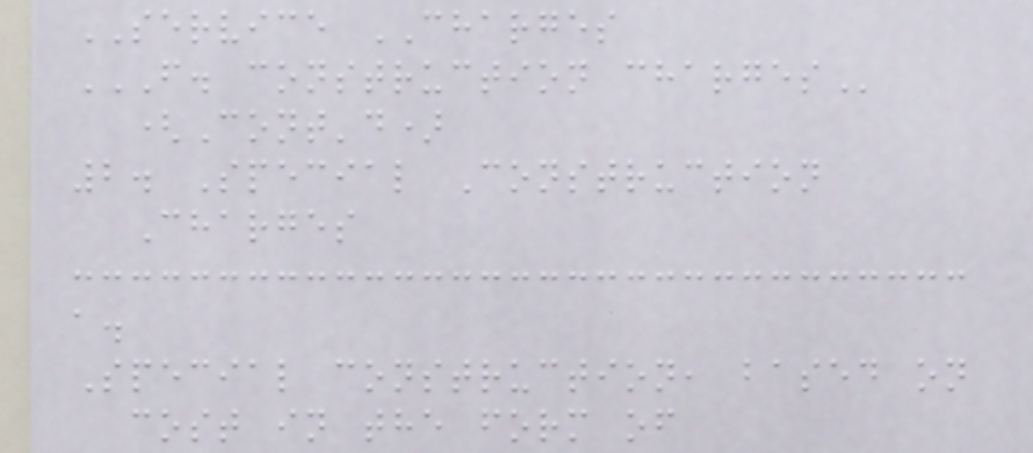SERVICE CHARGES
F. CONSTRUCTION CHARGES
(Cont'd)
2. Special Construction
Charges
a.
Special construction, based on
cost in the form of
